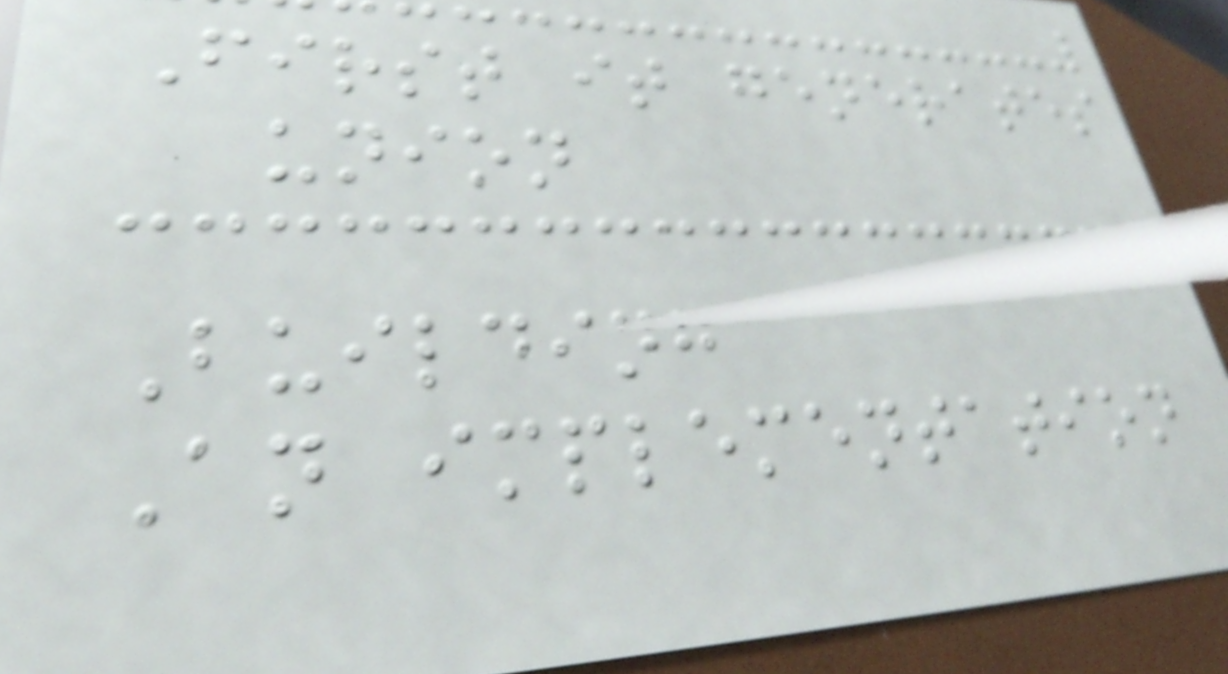First it generates
union
Building
An implementation
